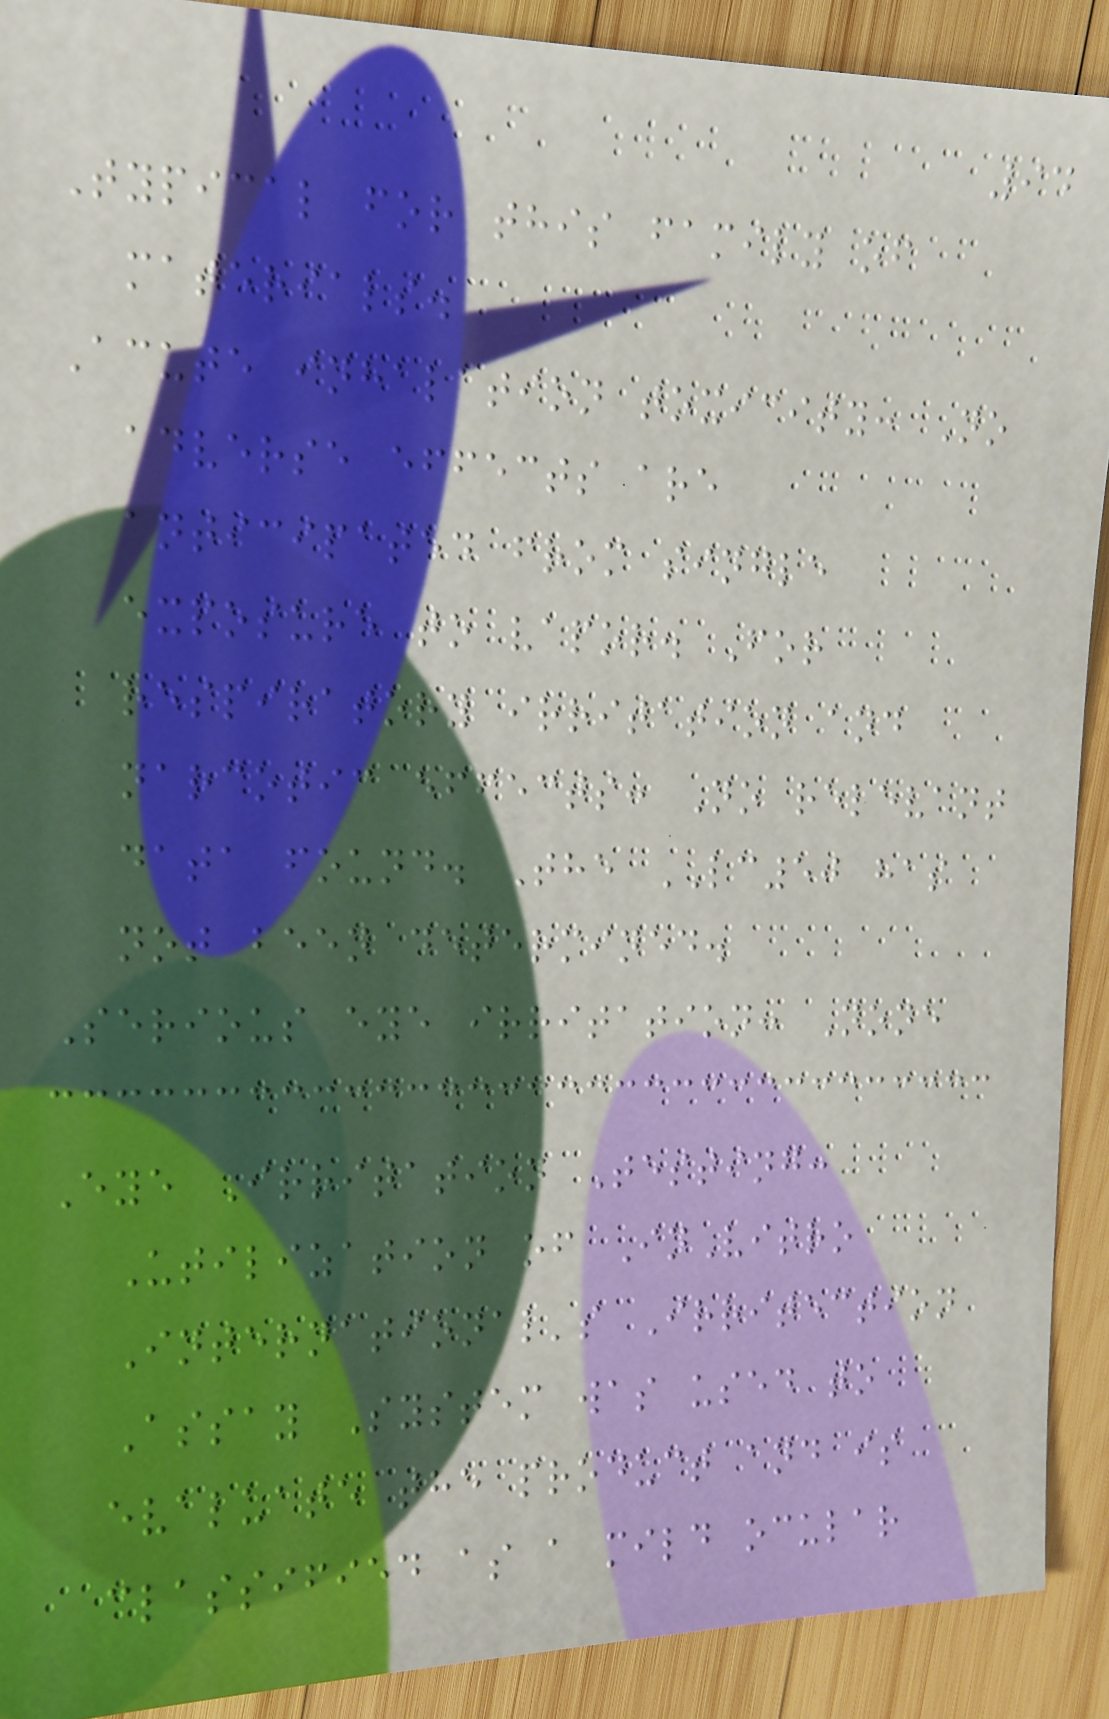94
Typical for this family of
materials.
Acute inhalation toxicity: No
adverse effects are
anticipated from single
exposure to vapor. For
respiratory irritation and
narcotic effects: No relevant
data found. The LC50 has
not been determined.
Serious eye irritation: None
Eye Irritation Testing:
Utilization of InVitro
International's Irritection
Assay System was used to
evaluate the product and is
classified as a mild ocular
